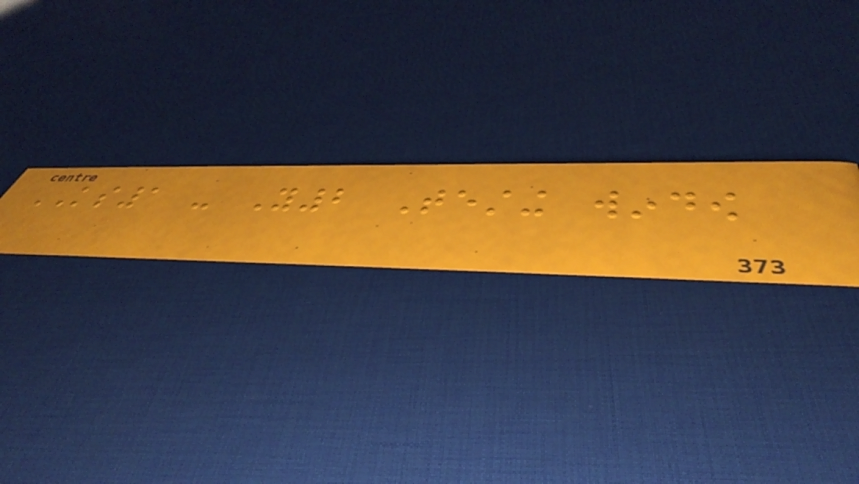KS1 - Y2 Testing window
